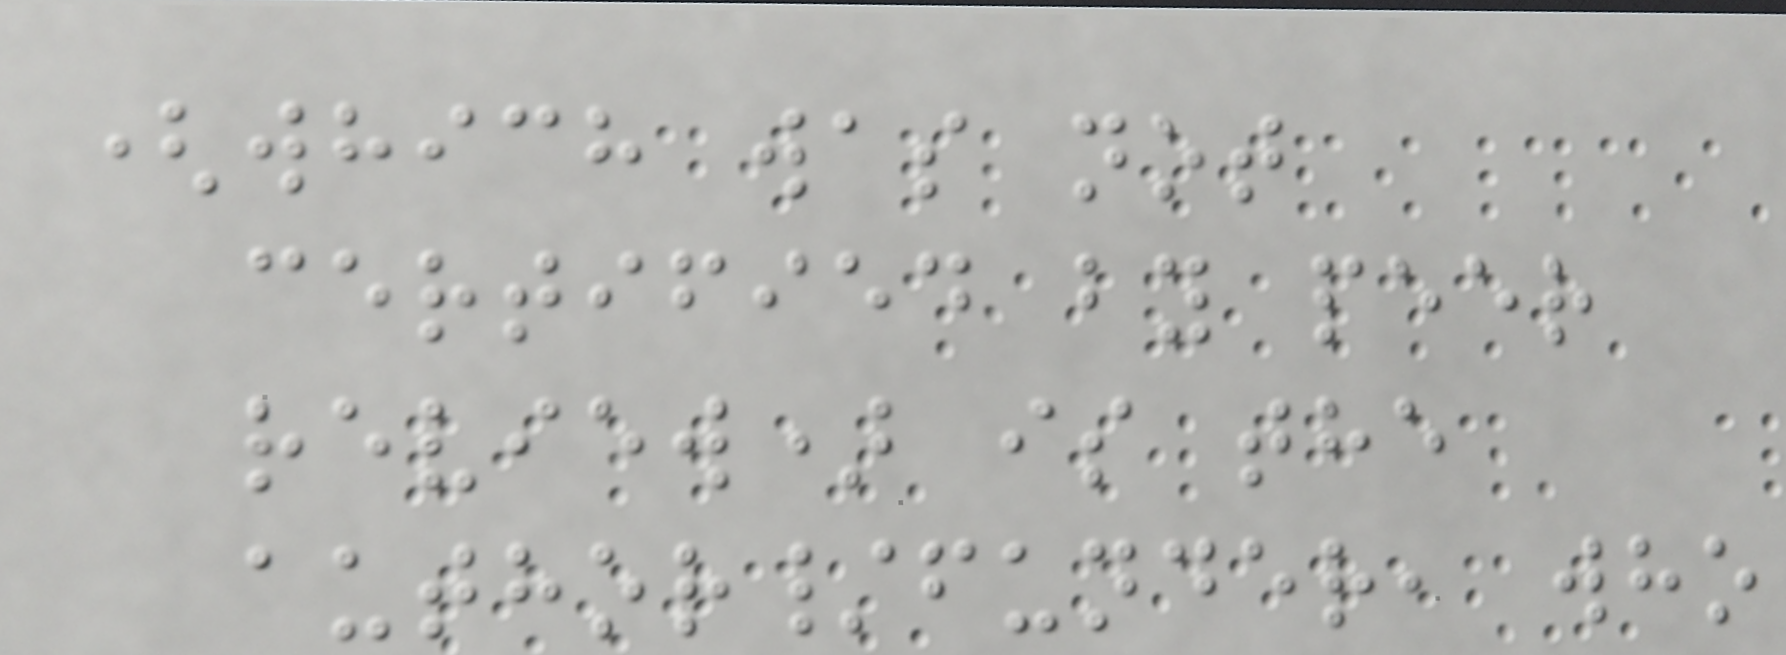(which was not
certified by peer
review) is the
author/funder, who
